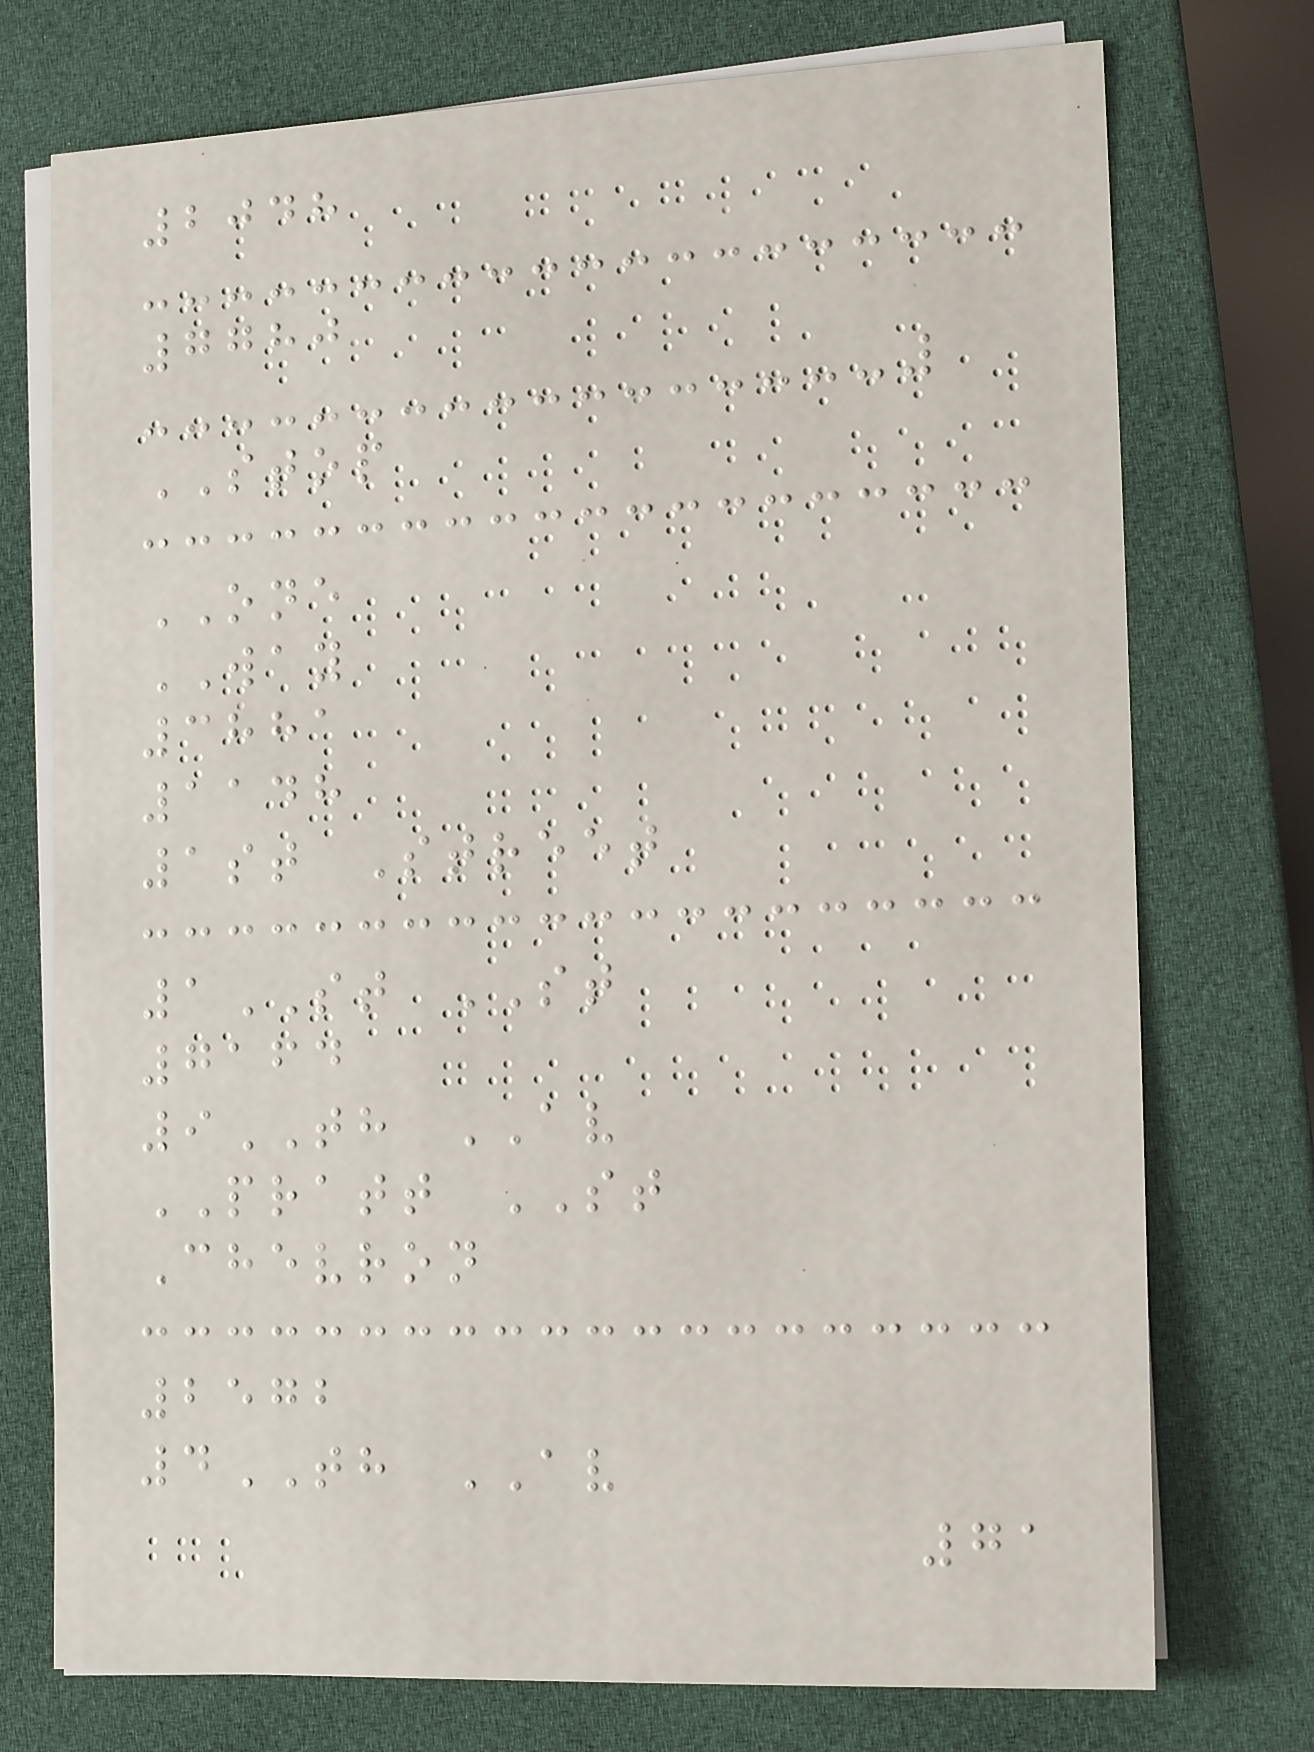2048
7780
STOP
ONE
WAY
3881
1148
1st Street
1ST ST
7164
9TH AV
PRATT ST
Chevron
2572
4TH AV
71
